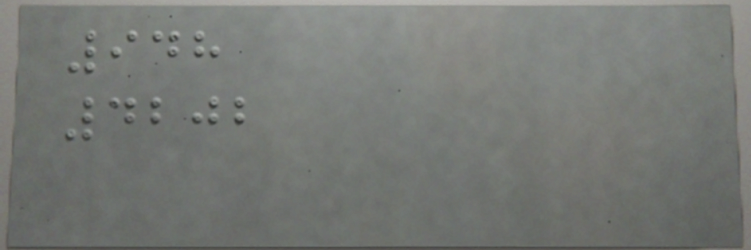948
4202
